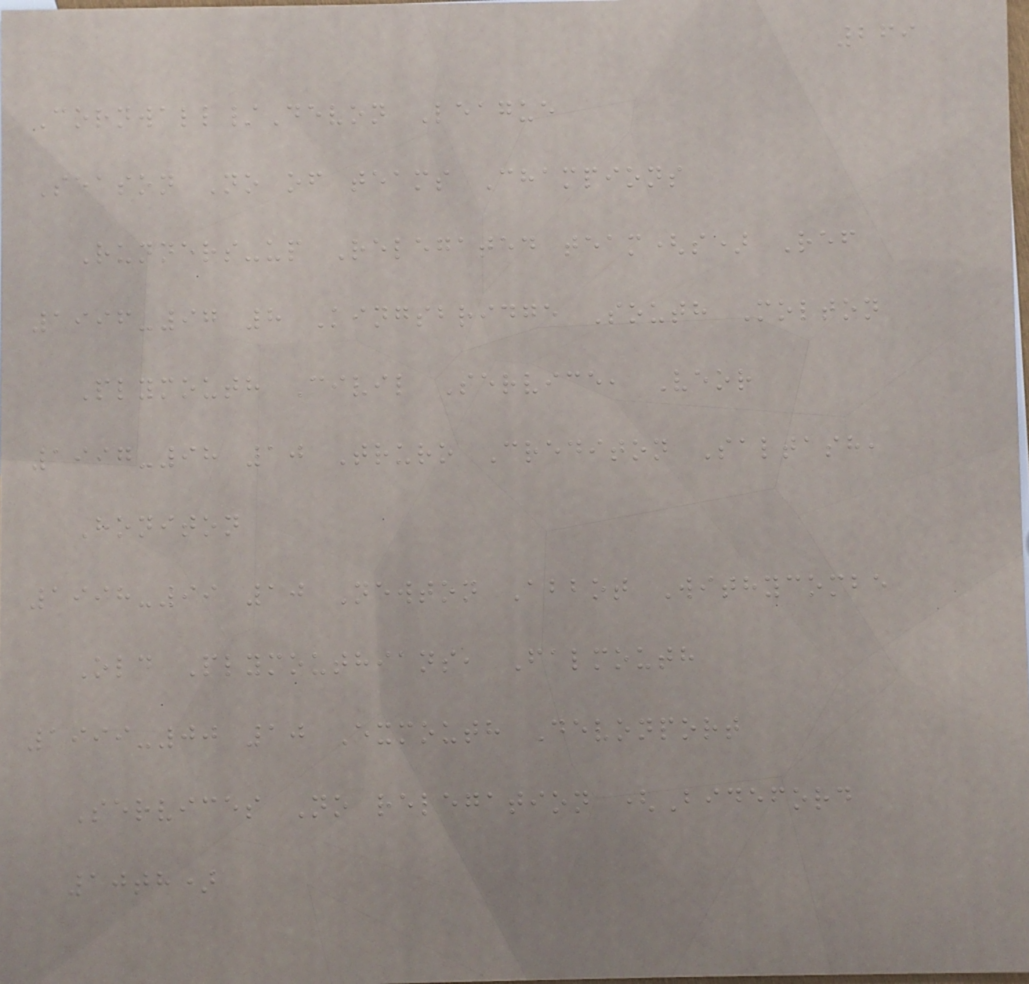269
Cornwall/Devon League
Season No of teams Champions
Runners-up Relegated team(s) Ref
1996-97 8 Kingsbridge South Molton
Plymouth Civil Service, Veor
1997-98 10 Truro Crediton Saltash,
Honiton
1998-99 10 Newton Abbot Withycombe
Old Plymouthians, Falmouth
1999-00 10 Exmouth Devonport
Services No relegation (Bideford
10th)
